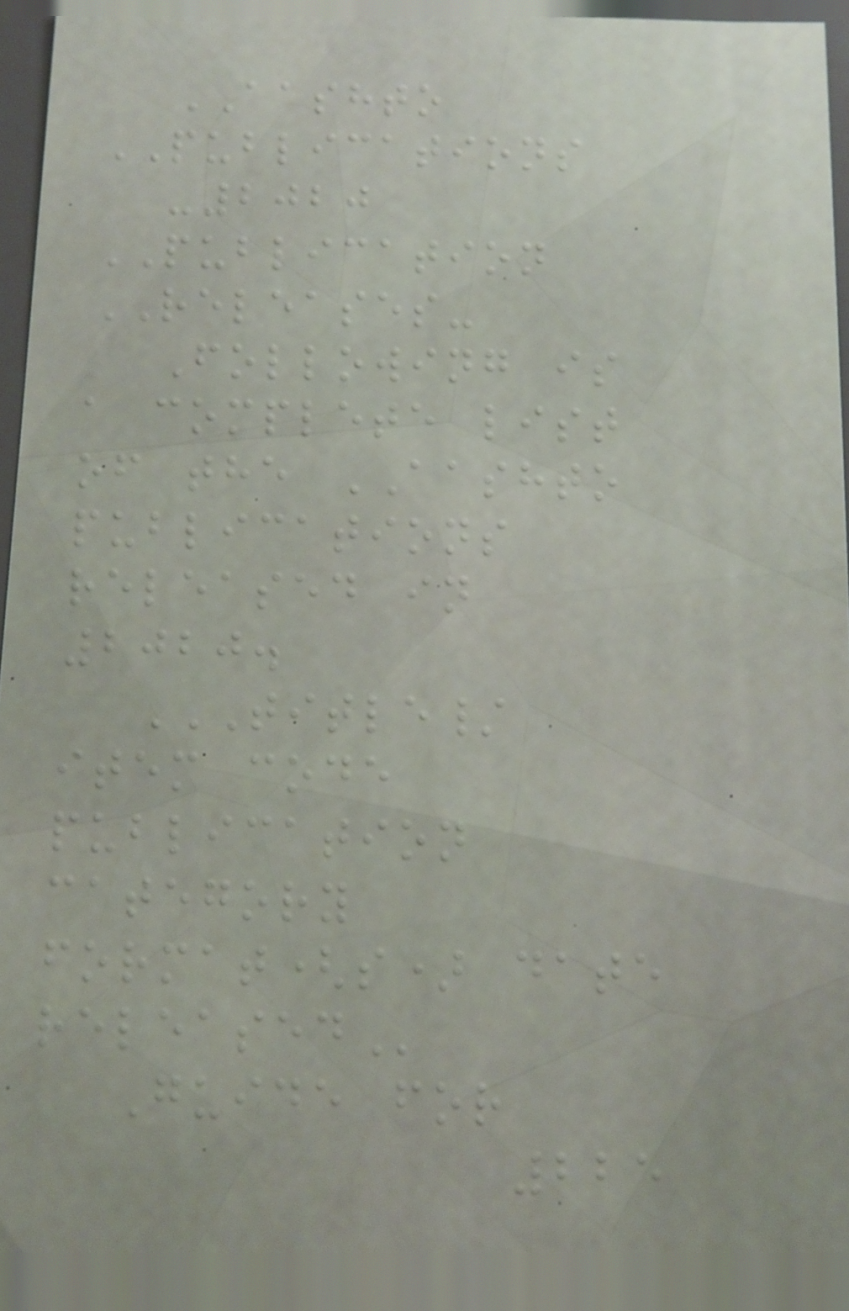AASHTO
PUBLICATIONS
-2020
PUBLICATION
RELEASES-
Following is
a complete list
of the AASHTO
publications
released in
2020.
TITLE/
ITEM CODE
PUBLICATION
CATEGORY
FORMAT(S) DATE
RELEASED
Guide for
225
